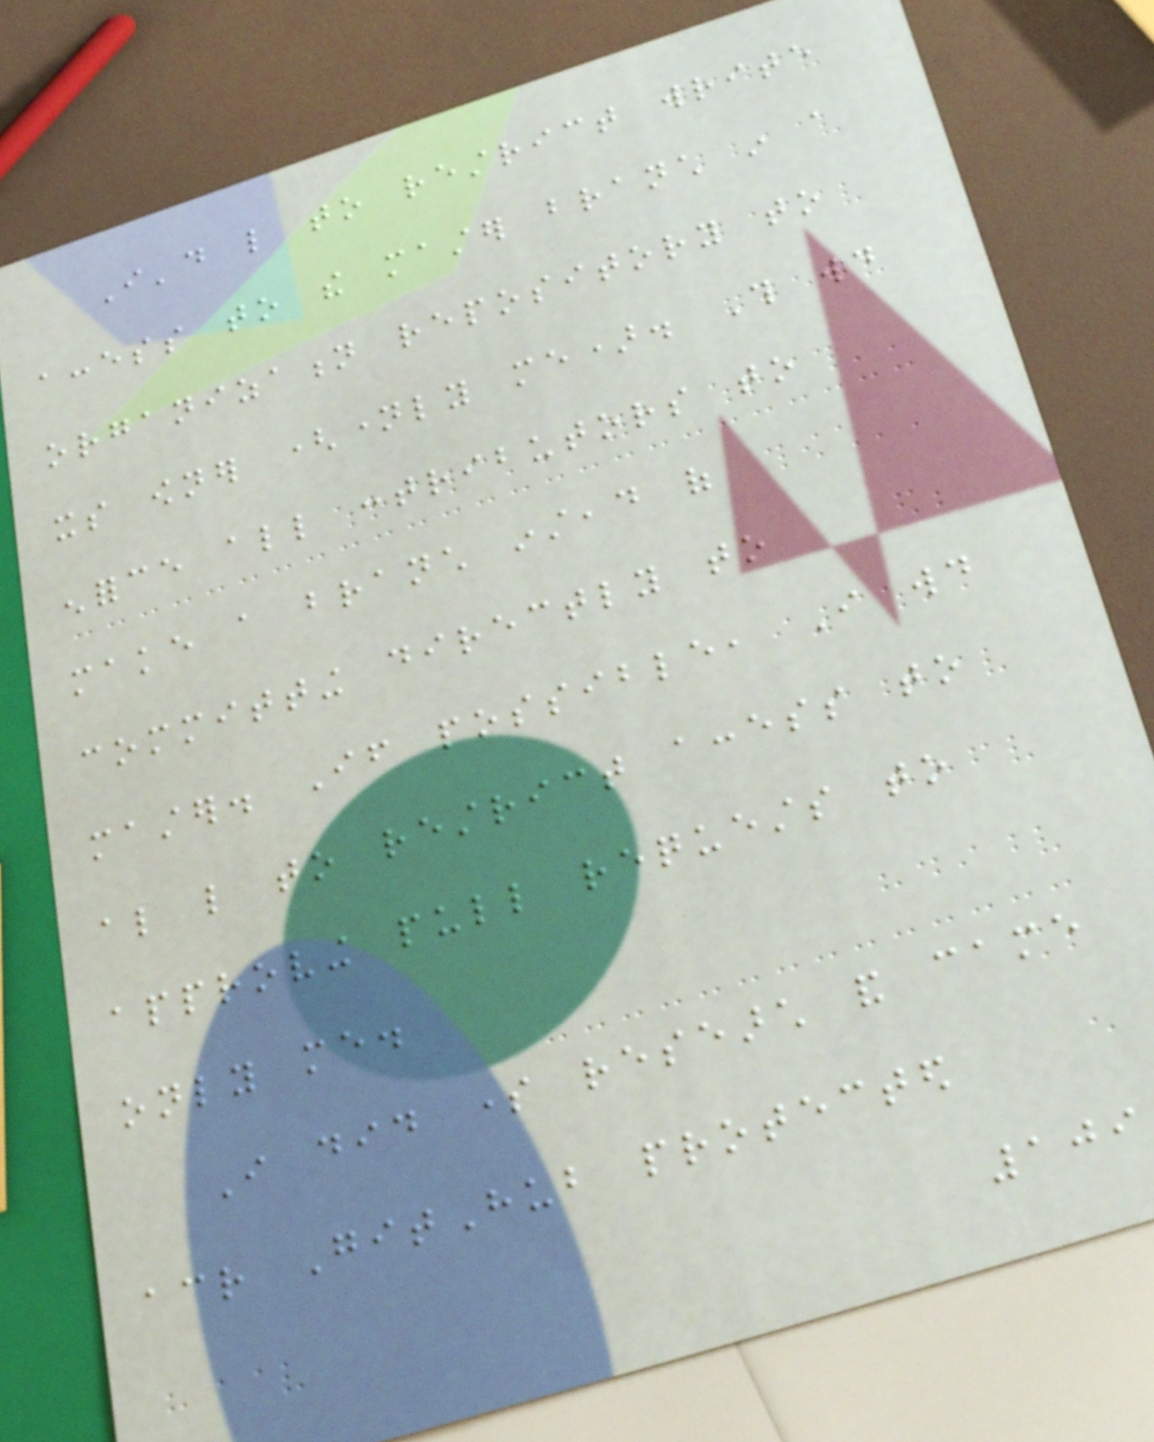I'd like to restrict write
access to the master branch in a
organization repository to
its owner (namely me). This would
enforce all contributors to
make a branch instead of
committing directly to
master. If possible, I would
also like to restrict access to
approving pull requests to
only me.
I did some research and came
across GitHub protected
109
